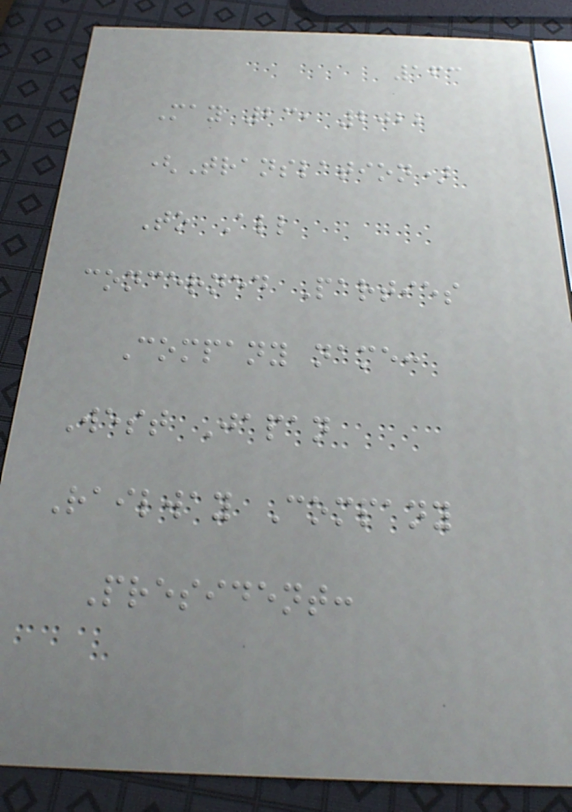163
May 23, 2022
(Translation)
To All
concerned Parties
Company name:
West Japan
Railway Company
President:
